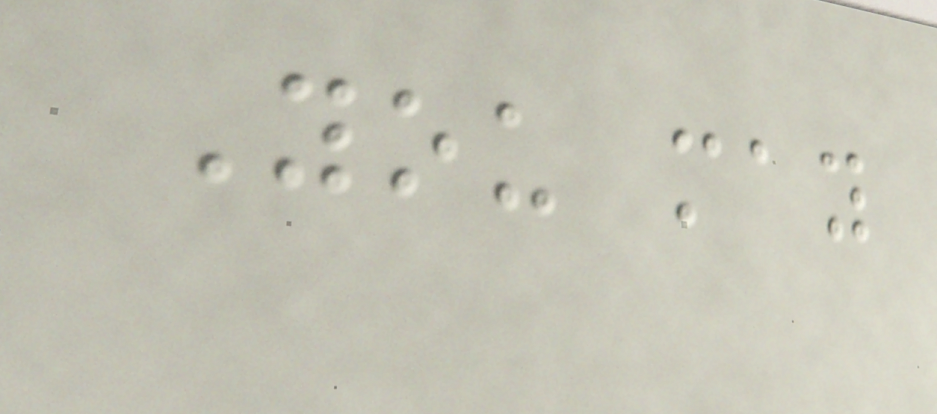You may
